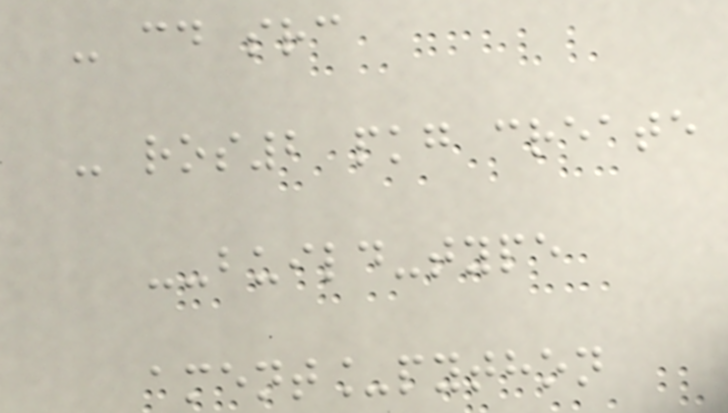- cd src
- ros2 pkg create
--build-type
ament_python
